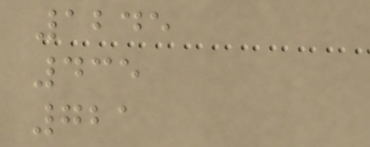1245
435
721
